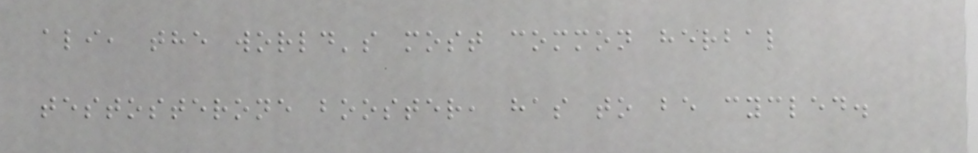ali, the world's most common herbal
testosterone booster, has to be cycled.
